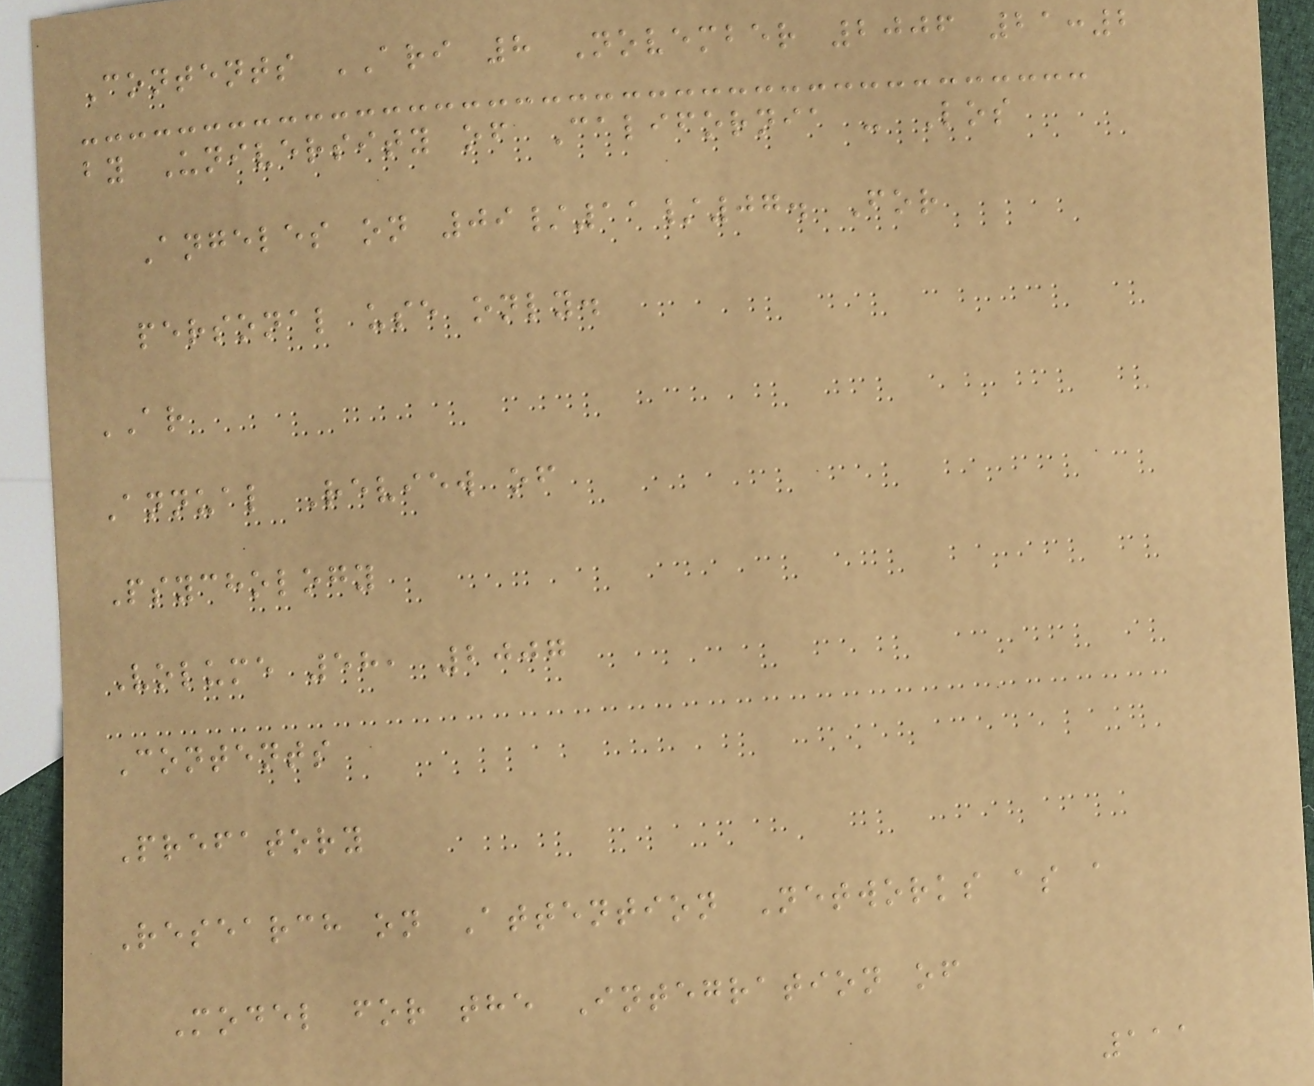Contents ARI 8 November 2006 21:2
by University of California - Los
Angeles on 09/11/07. For
personal use only.
AR
Annual Review of
Psychology
Volume 58, 2007
Contents
Prefatory
Research on Attention Networks as a
Model for the Integration of
111
